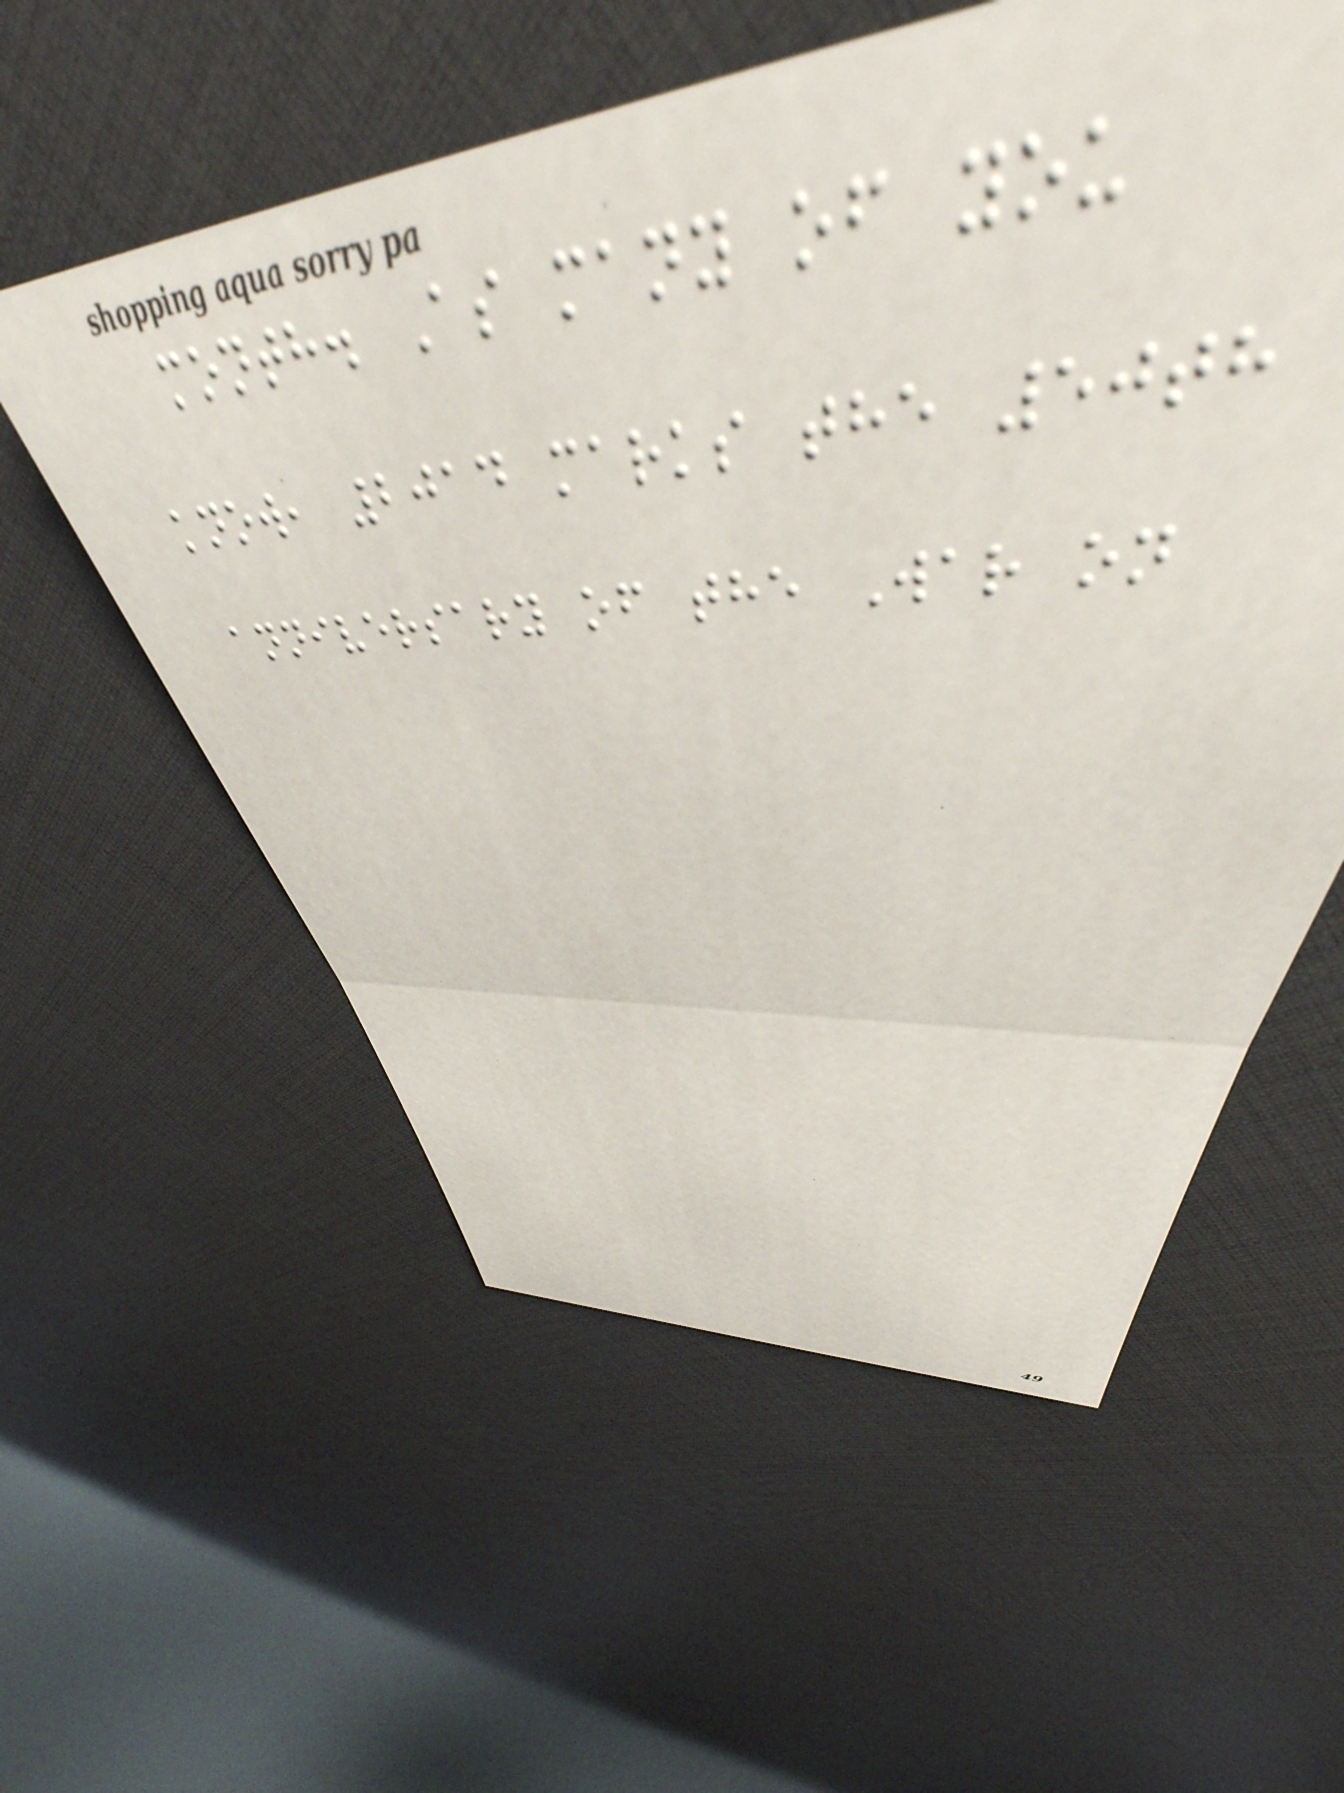month. As many of you
know, 2014 marks the 50th
anniversary of the War on
